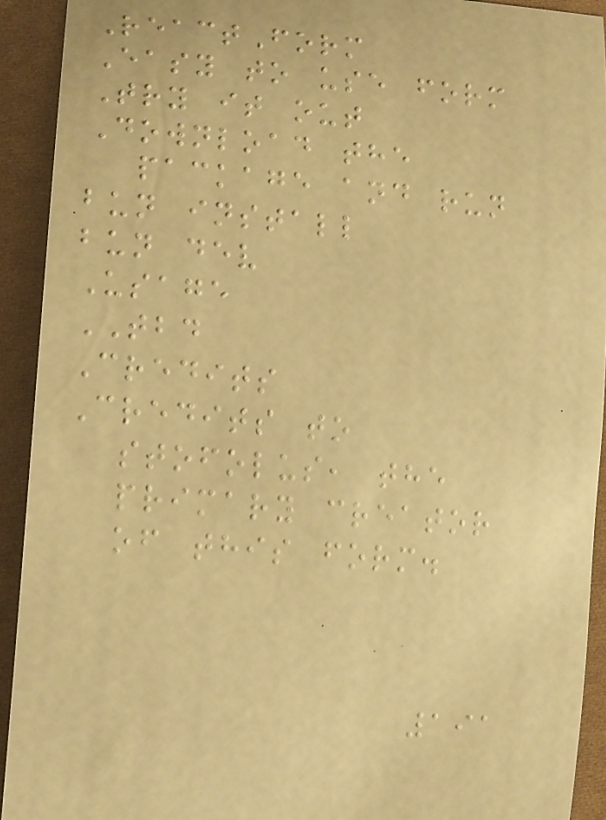ReactForm
Easy to use form
Try it out
Download the
package and run
bun install
bun dev
Usage
TBD
Credits
Credits to
stofolus, the
primary creator
of this form.
191
